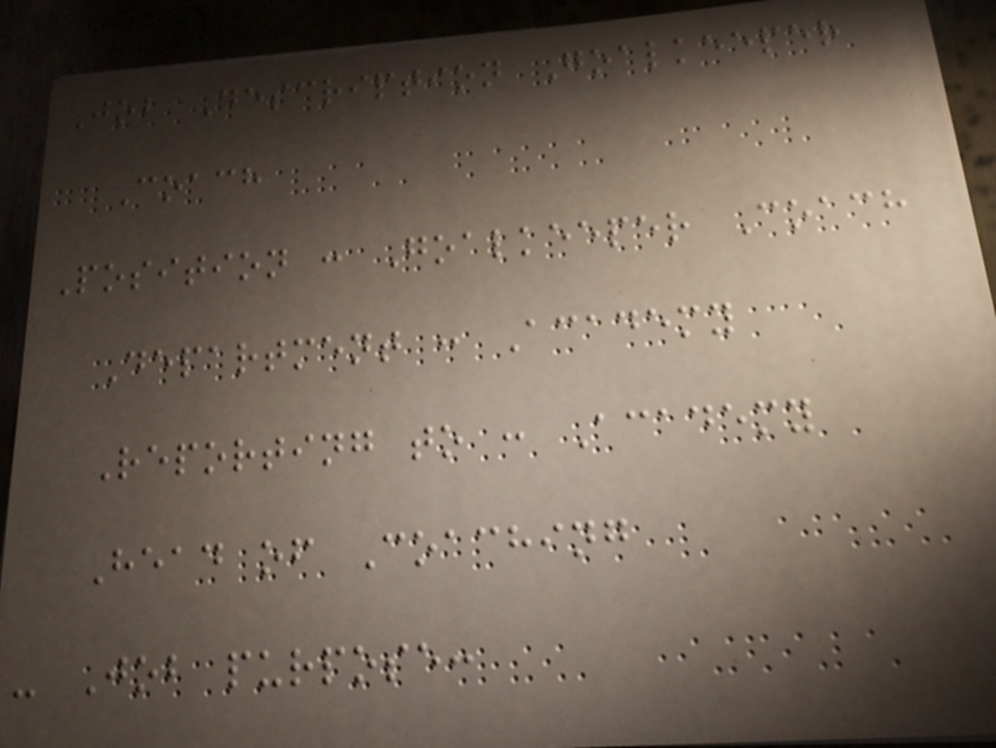Job Description Goalkeeper
Coach
Position : Goalkeeper Coach
Department : Academy
Reporting to : Academy
Head of Coaching
- Job purpose:
